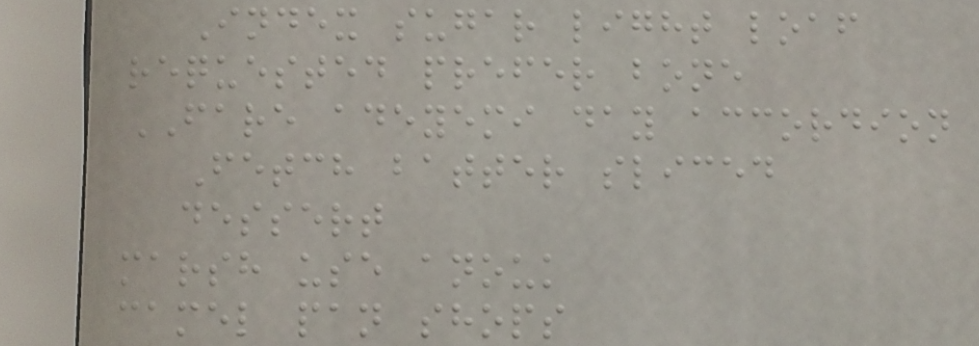Index sugar light loaf
requested prefer bone
FARE adeyemi day accordion
Fetch batter sliced
dessert
marsh use anouk
camel pan shops
